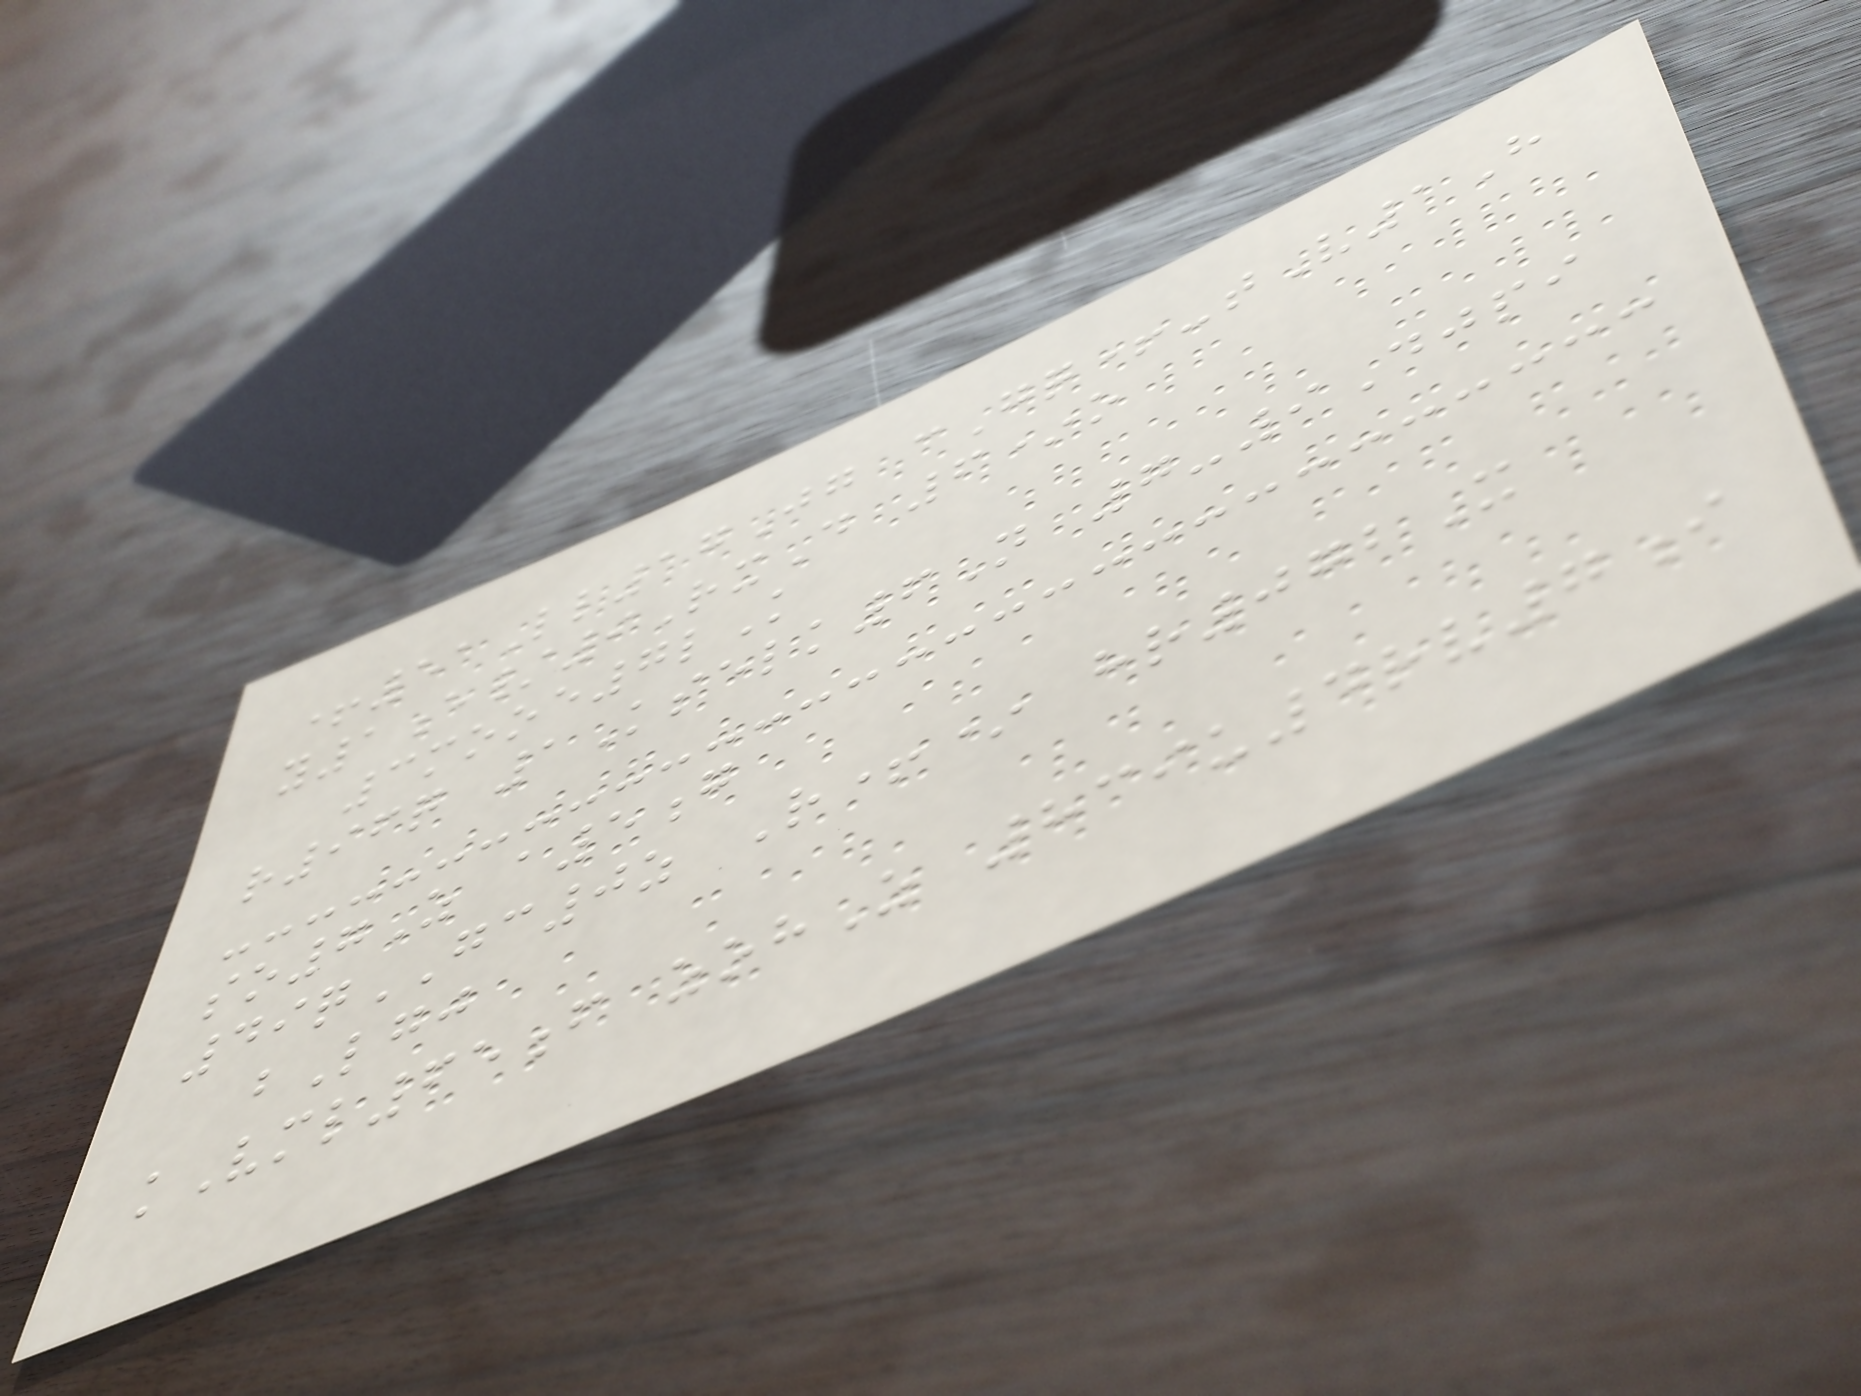+51Ll17Jg cGq+-tV1H
y1e/9RxD 6*o
3mooe7lK
r96q 1Kselk6N 7-9Djpi
so7Z a5g
49qGC0z R+* hr072X
bLgj
kVml65f zohZ 839u4rv7i
